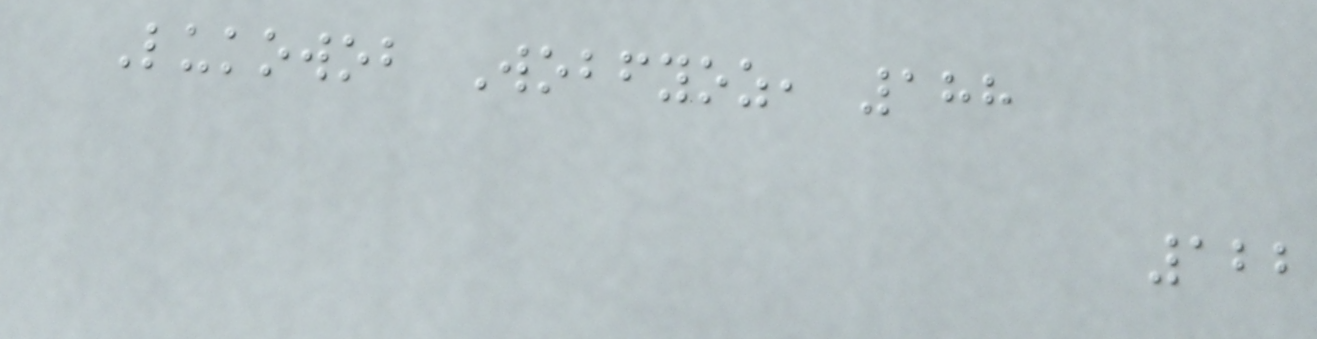Lukowob Wobfyoz, 188
122
